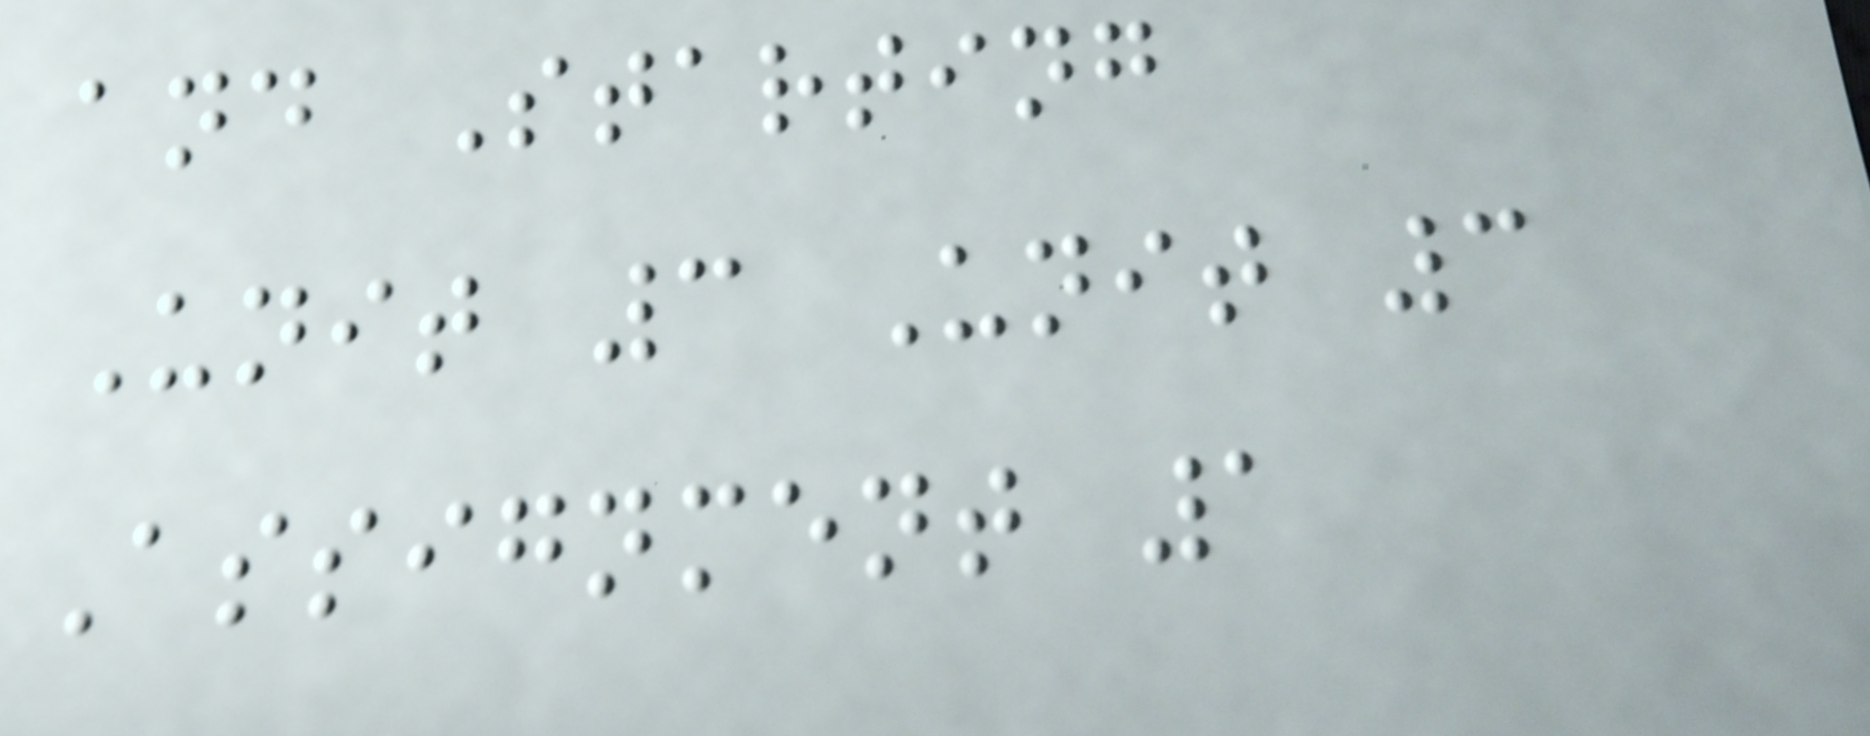and Starting
Unit 3 Unit 3
Assignment 1
